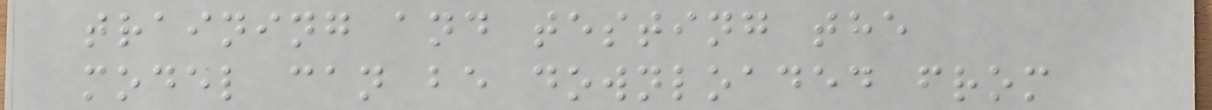training and testing the
model can be downloaded from
